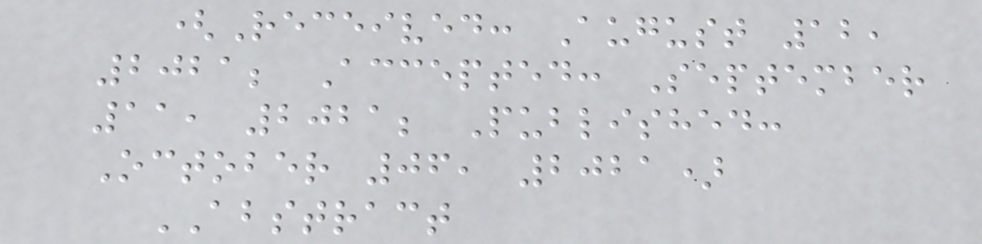(Received: August 12,
2021; Accepted: September
11, 2021; Published:
October 06, 2021)
ABSTRACT
